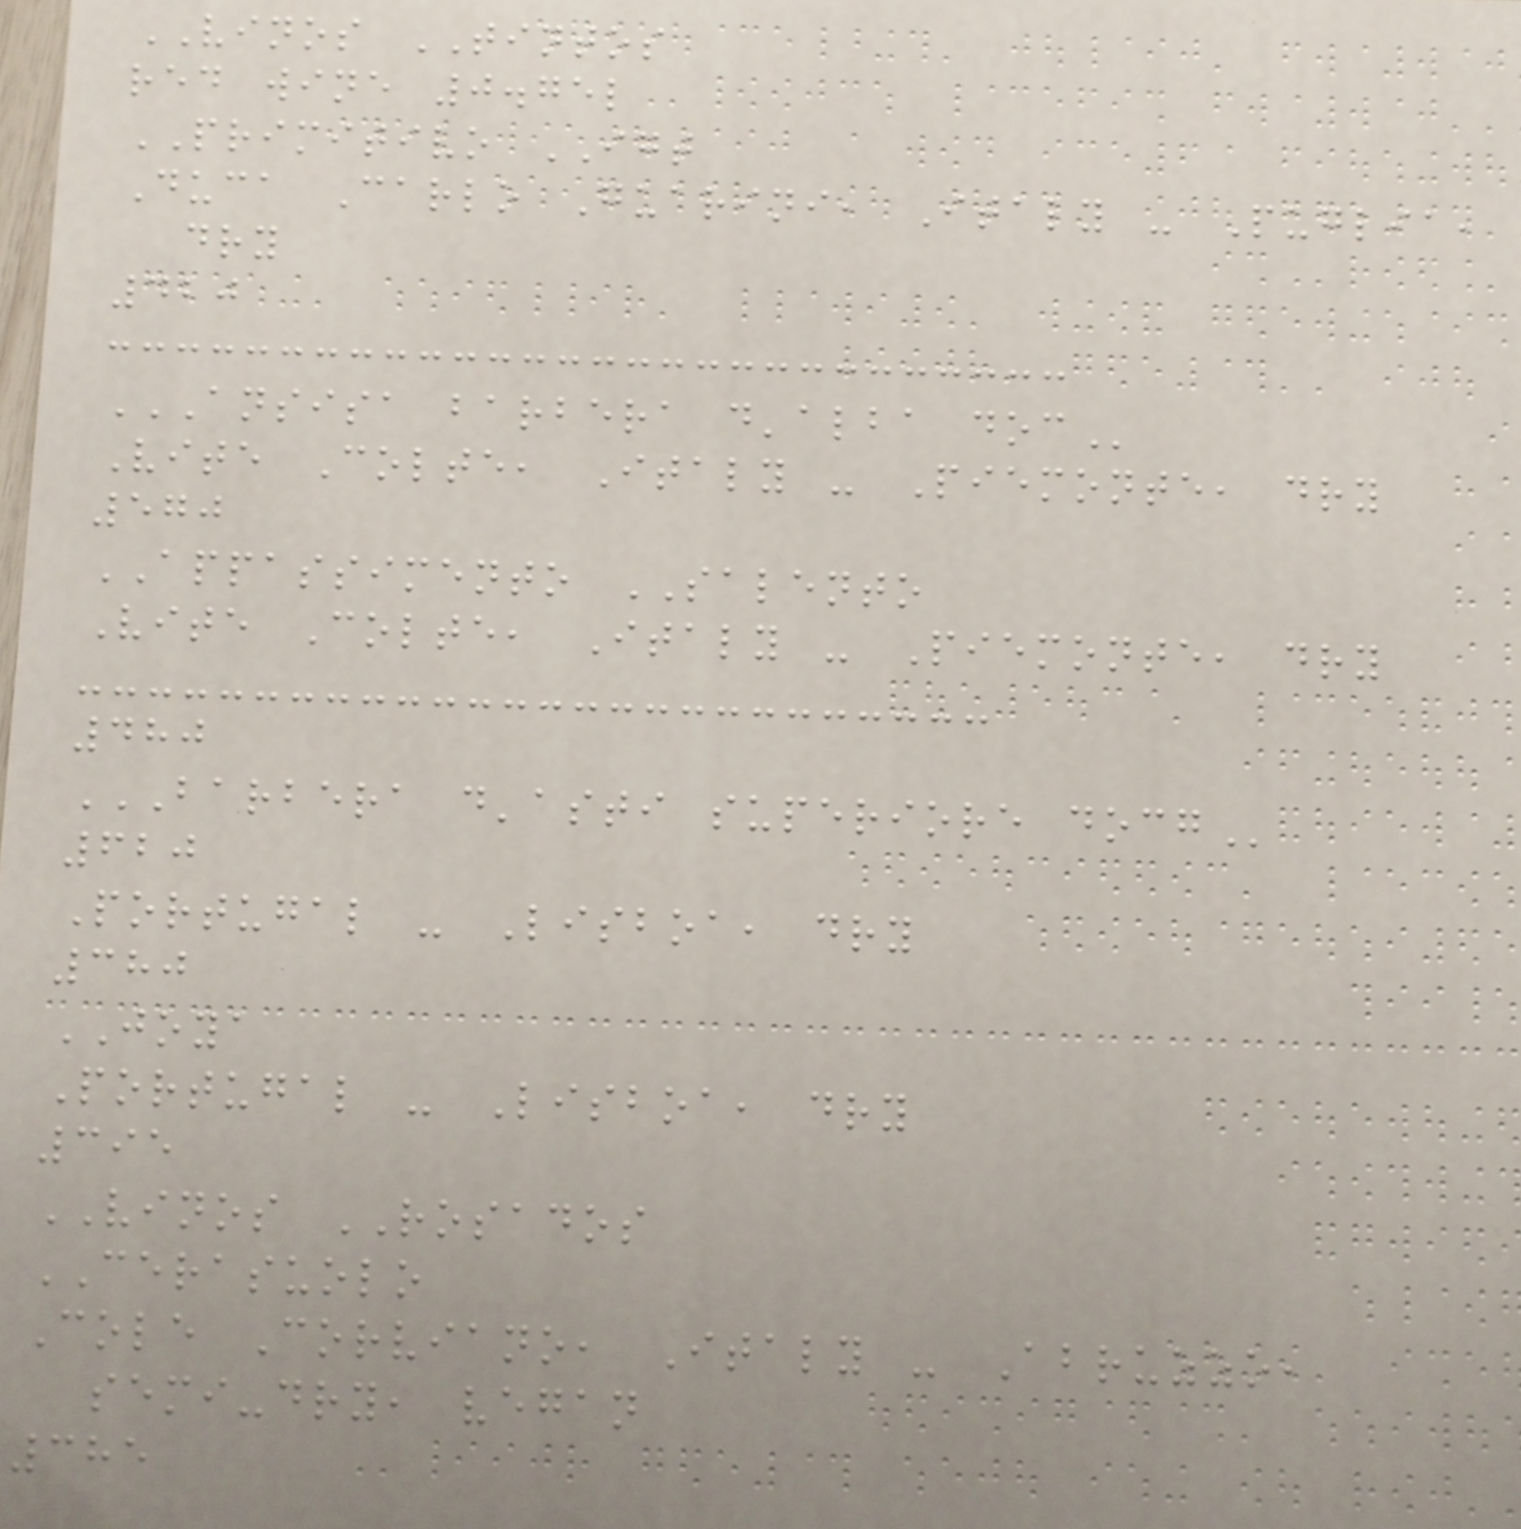VINOS TINTOS
red wine 0.75l
PRIMITIVO IGT
Duca Carlo Guarini, Italy - Puglia,
dry
420
ANSISA BARBERA D'ALBA DOC
Vite Colte, Italy - Piemonte, dry
570
APPASSIMENTO SALENTO
Vite Colte, Italy - Piemonte, dry
480
BARBERA D'ASTI SUPERIORE DOCG
620
Portugal - Lisboa, dry
380
JOYA
Portugal - Lisboa, dry
395
VINOS ROSADOS
CERASUOLO
Cole Corviano, Italy - Abruzzo,
semi-dry, vegan
385
